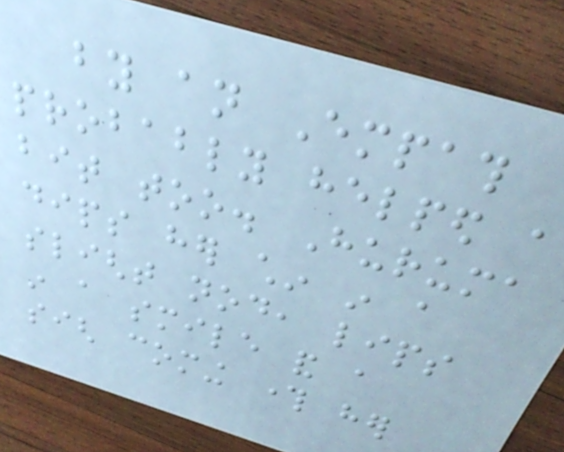by an Empath
probably helped a
bit too. Huruma
dips her chin in a
slight nod, lips
in a smile and a
sigh coming through her
